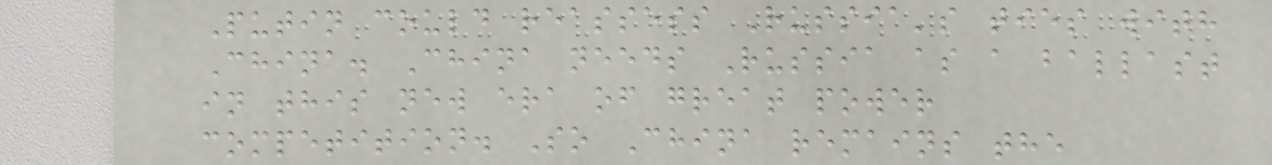Putin could reassess Russia's ties with
China. China needs Russia as a ballast
in this new era of great power
competition. So China remains the
